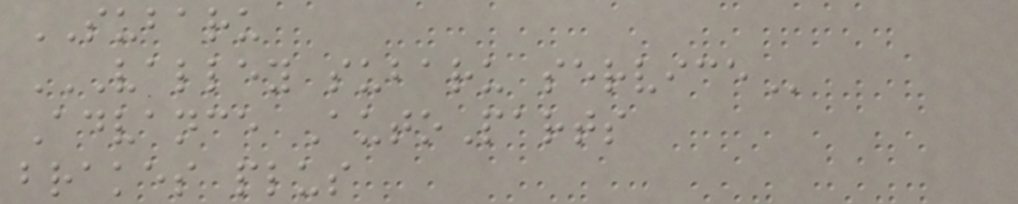SUBARU
VALLEY SUBARU SERVICE
Advance AutoParts
brakes plus
